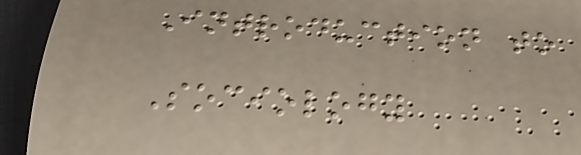Introduction to
Sociology
